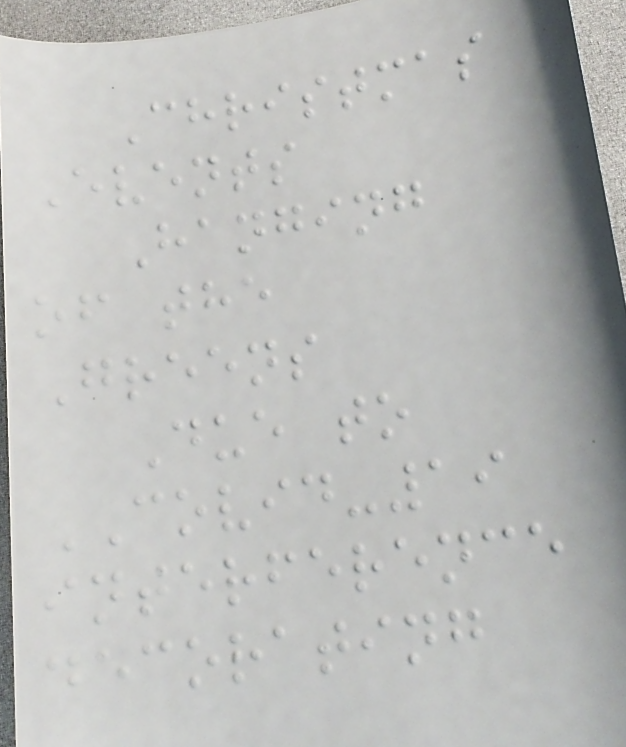Christmas
Events
Hanging
of the
Greens
Due to
COVID-19
interference
decorating
